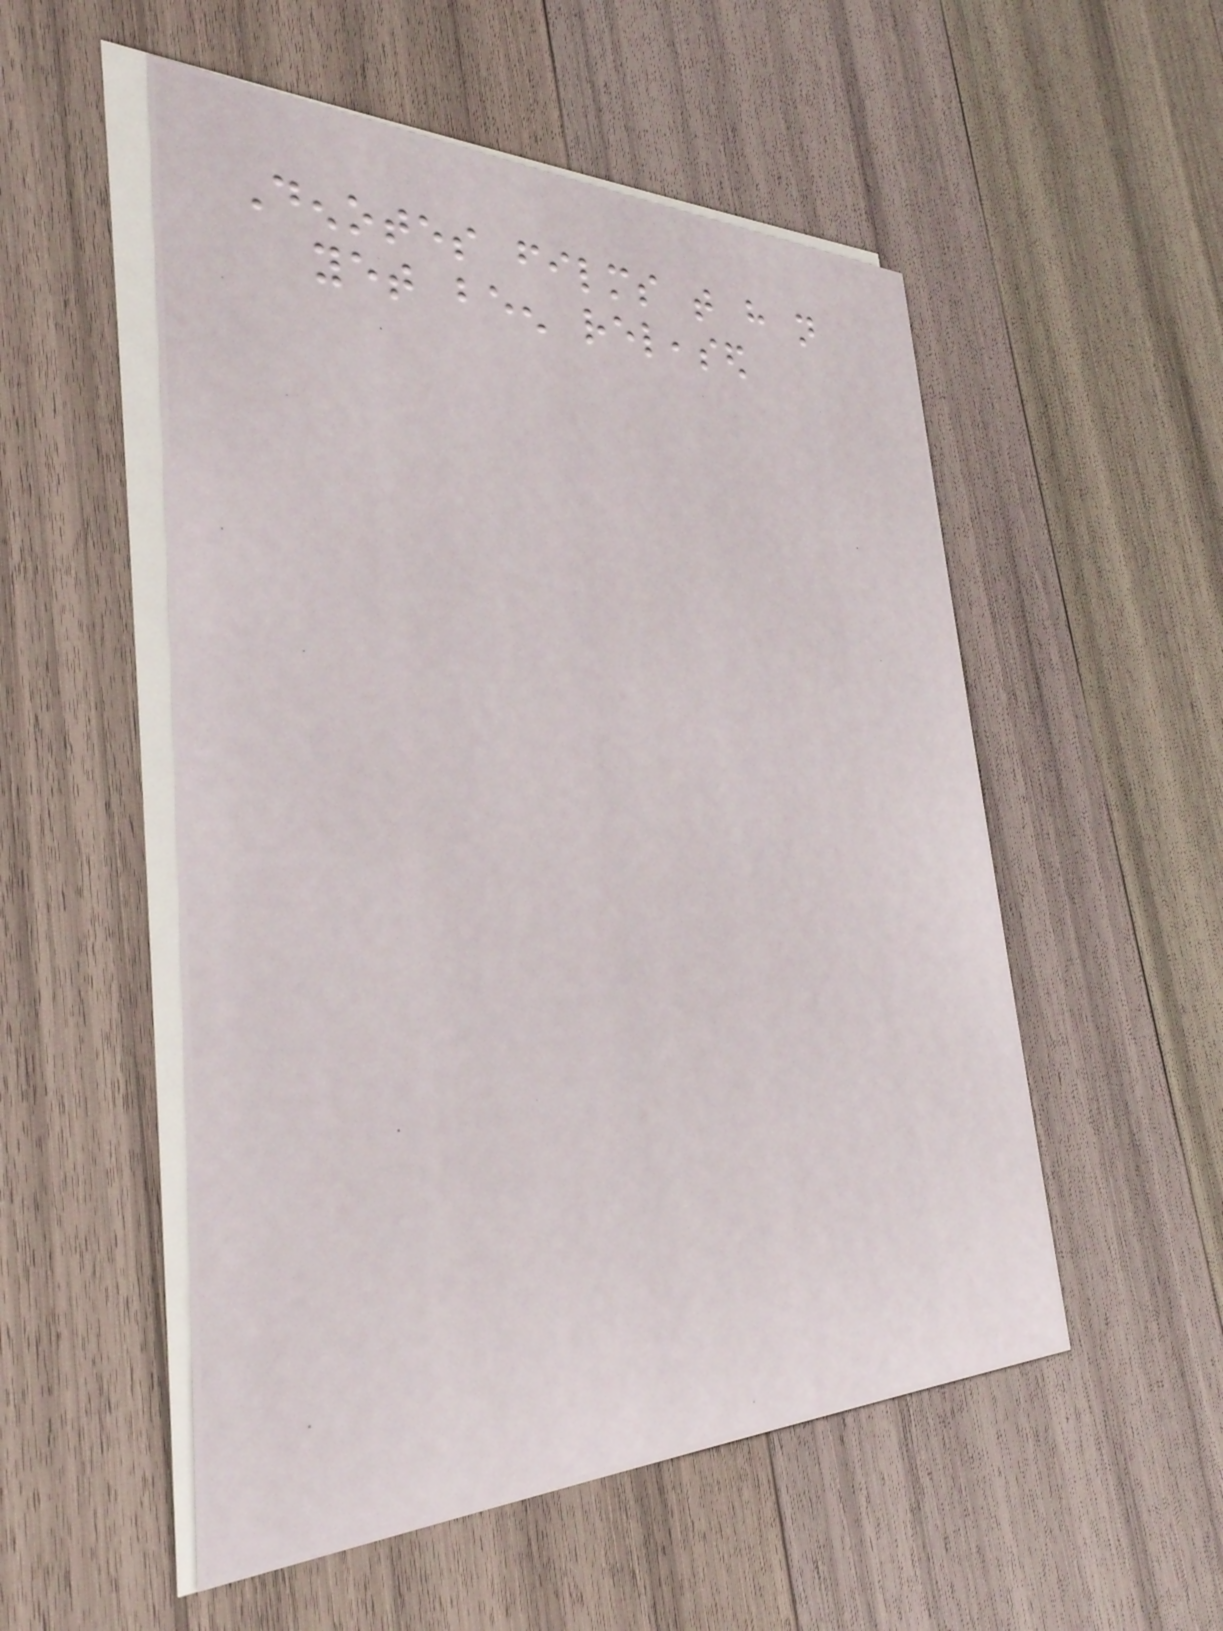Denotes films that have not
yet been released
